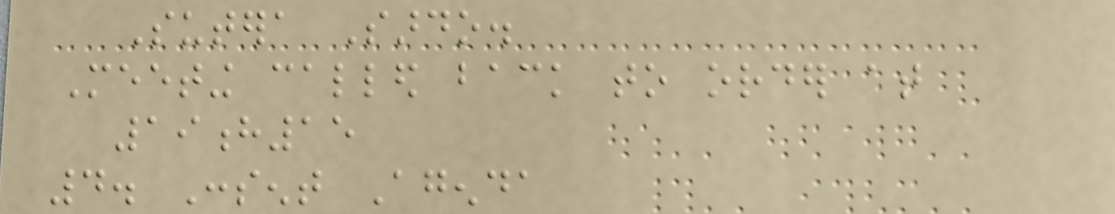Sutera Sardo.
Meeting called back to order at
19h15
4. Consent Agenda
